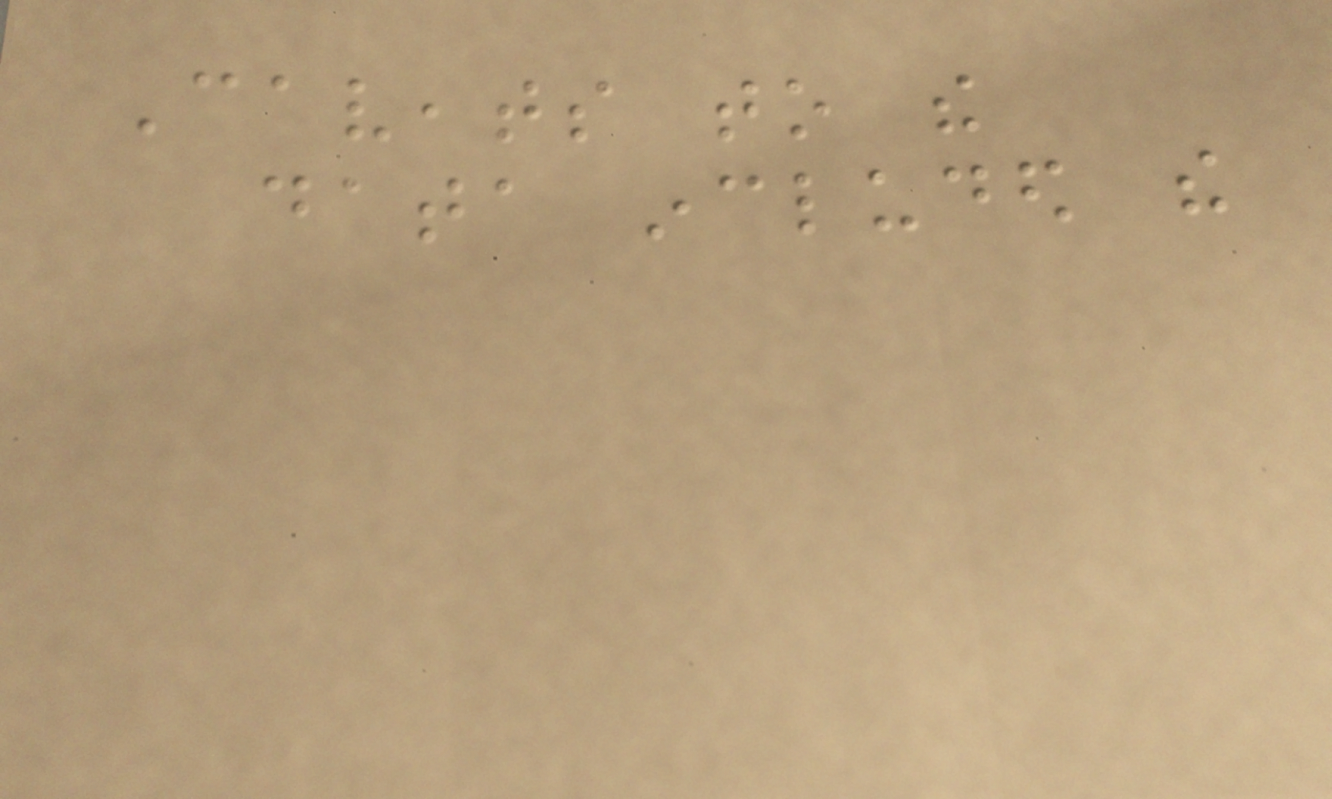Caveats to the
data included the
